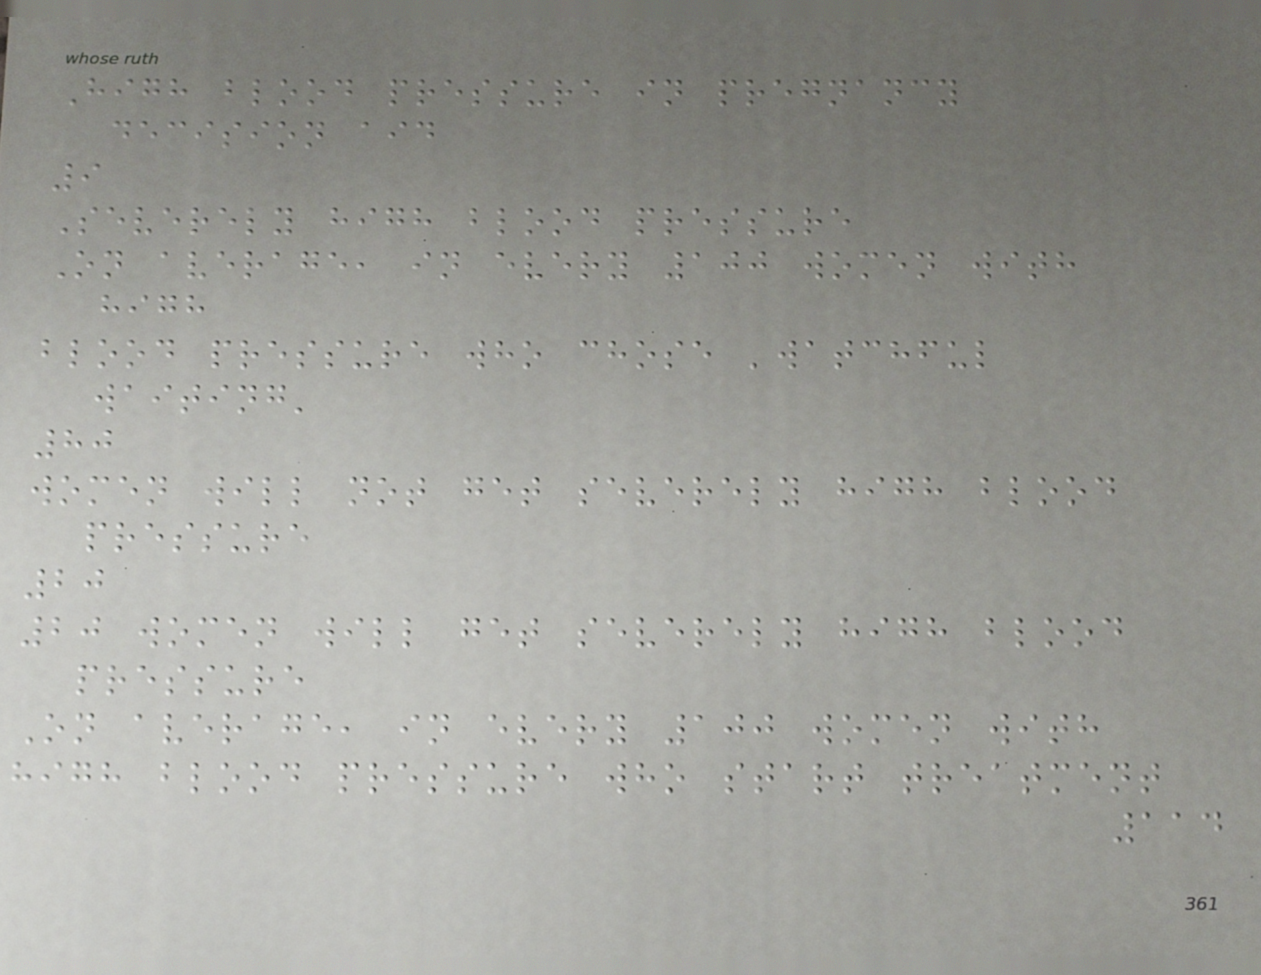High blood pressure in pregnancy
decision aid
9
Severely high blood pressure
On average, in every 100 women with
high
blood pressure who chose 'watchful
waiting'
80
women will not get severely high blood
pressure
20
20 women will get severely high blood
pressure
On average, in every 100 women with
high blood pressure who start treatment
114
